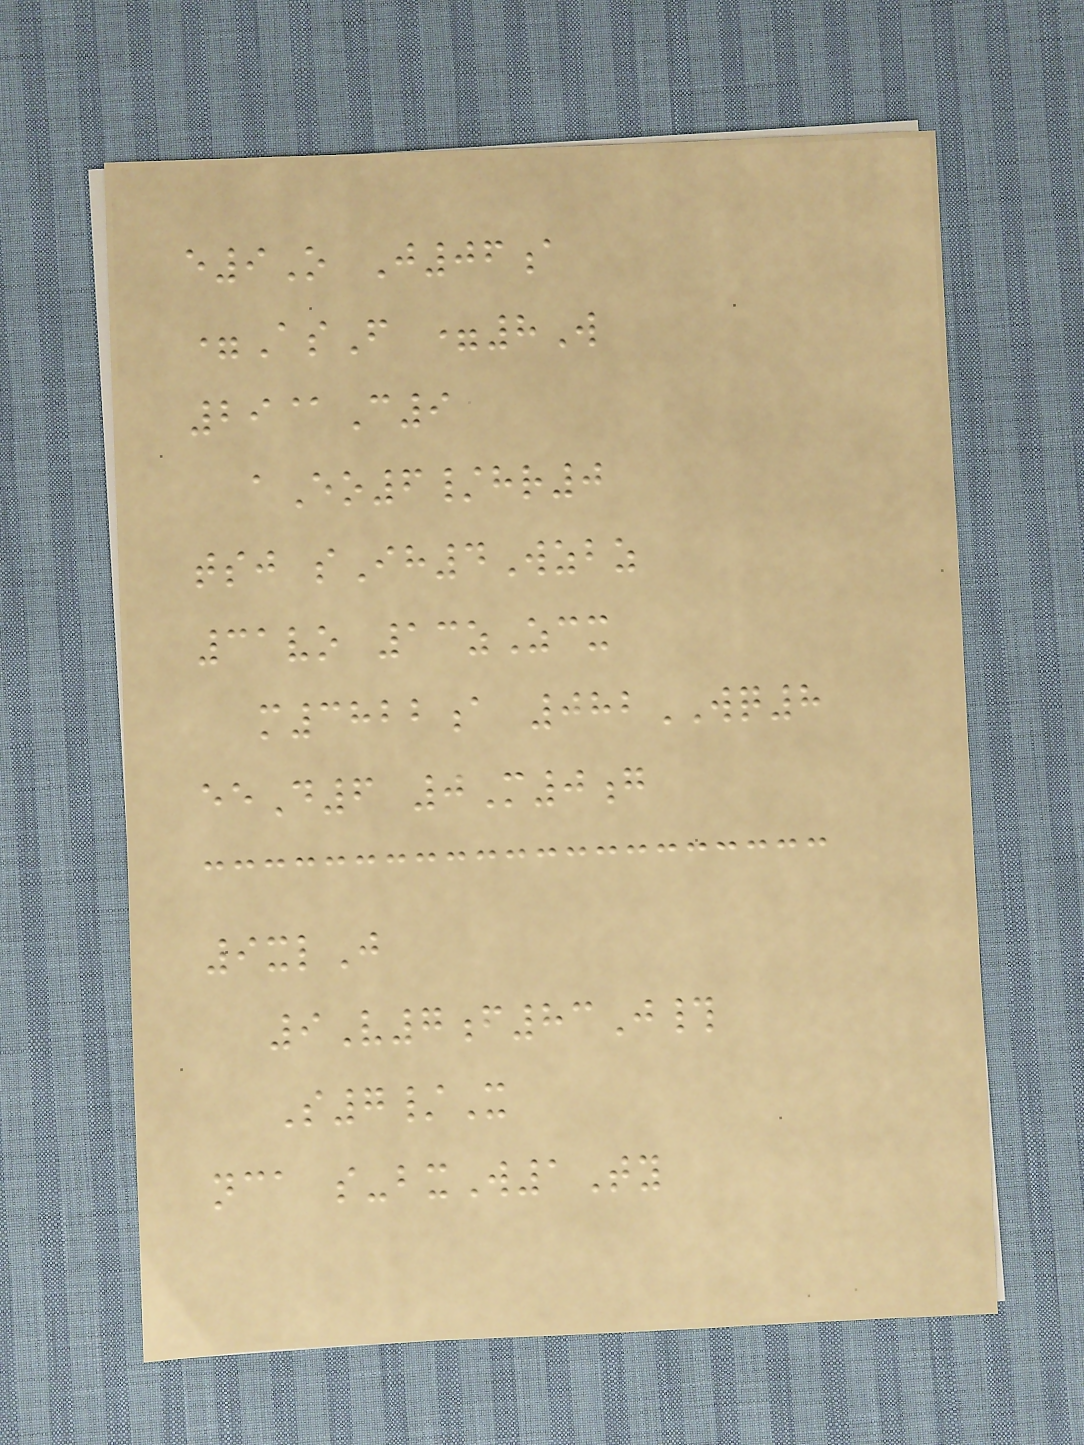e9O J06a
=AsF =8W
29@C9
aEo6/hr0
tsj sIh4Wzbz
31vo 13zZcx
m3822a 082WQ8
eeD6 0M0g
9xlJ
9V7f83J#
S7/X
nca s-bxW1Ty
